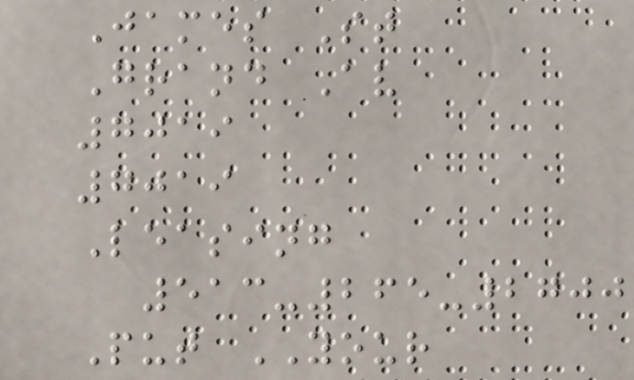James St
Grand Av
7019
7019
Leasing
513-265-2700
Put YOUR
